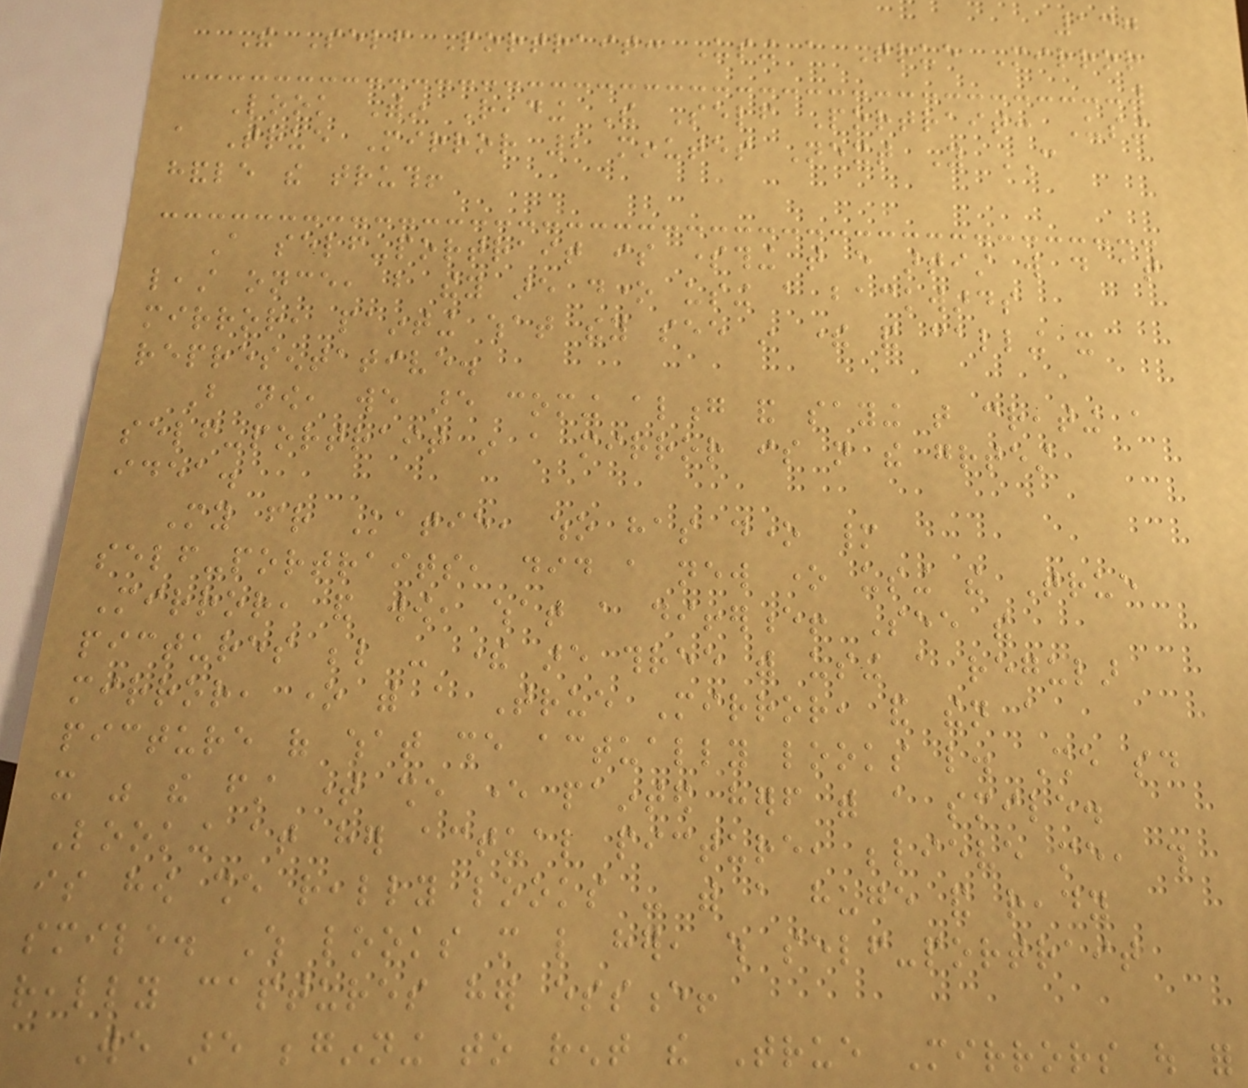137
The Self Portrait: Using a True Mirror
Look Within Reading The Self Portrait: Using
a True Mirror 2 minutes Next You CAN
handle the truth!
A self-portrait is something that every artist will do at
least once, but they are done using a backwards
mirror, painting what they see in there and calling it
representative.
But now, we are coming along and saying that creating a
self-portrait in a mirror is not the greatest
idea.
My friend Katie, who has done many
self-portraits, did a new one using the True
Mirror, and wow, what a difference! See the
pictures below - there are three with using a regular
mirror, one with a True Mirror, and then a
picture of what she actually looks like. She said
it was the first time she ever painted herself with a smile.
Looking at her actual picture, believe me, this
is how she really looks - with a huge and ready
smile. Which looks more like her, which self-portrait
really captures her essence!
We are beginning to rent the True Mirrors out for
